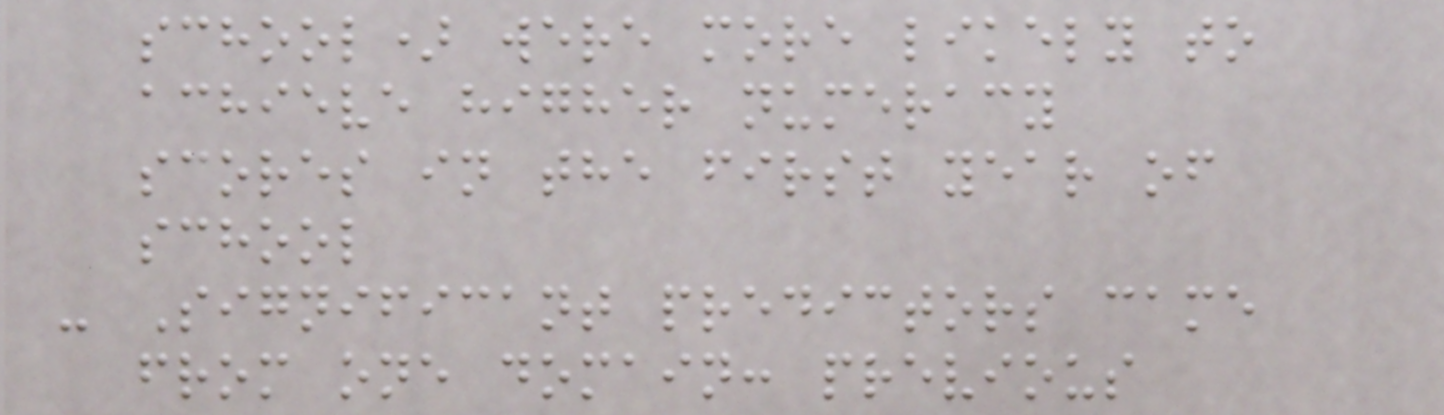school) were more likely to
achieve higher numeracy
scores in the first year of
school
- Significant predictors came
from one domain: previous
